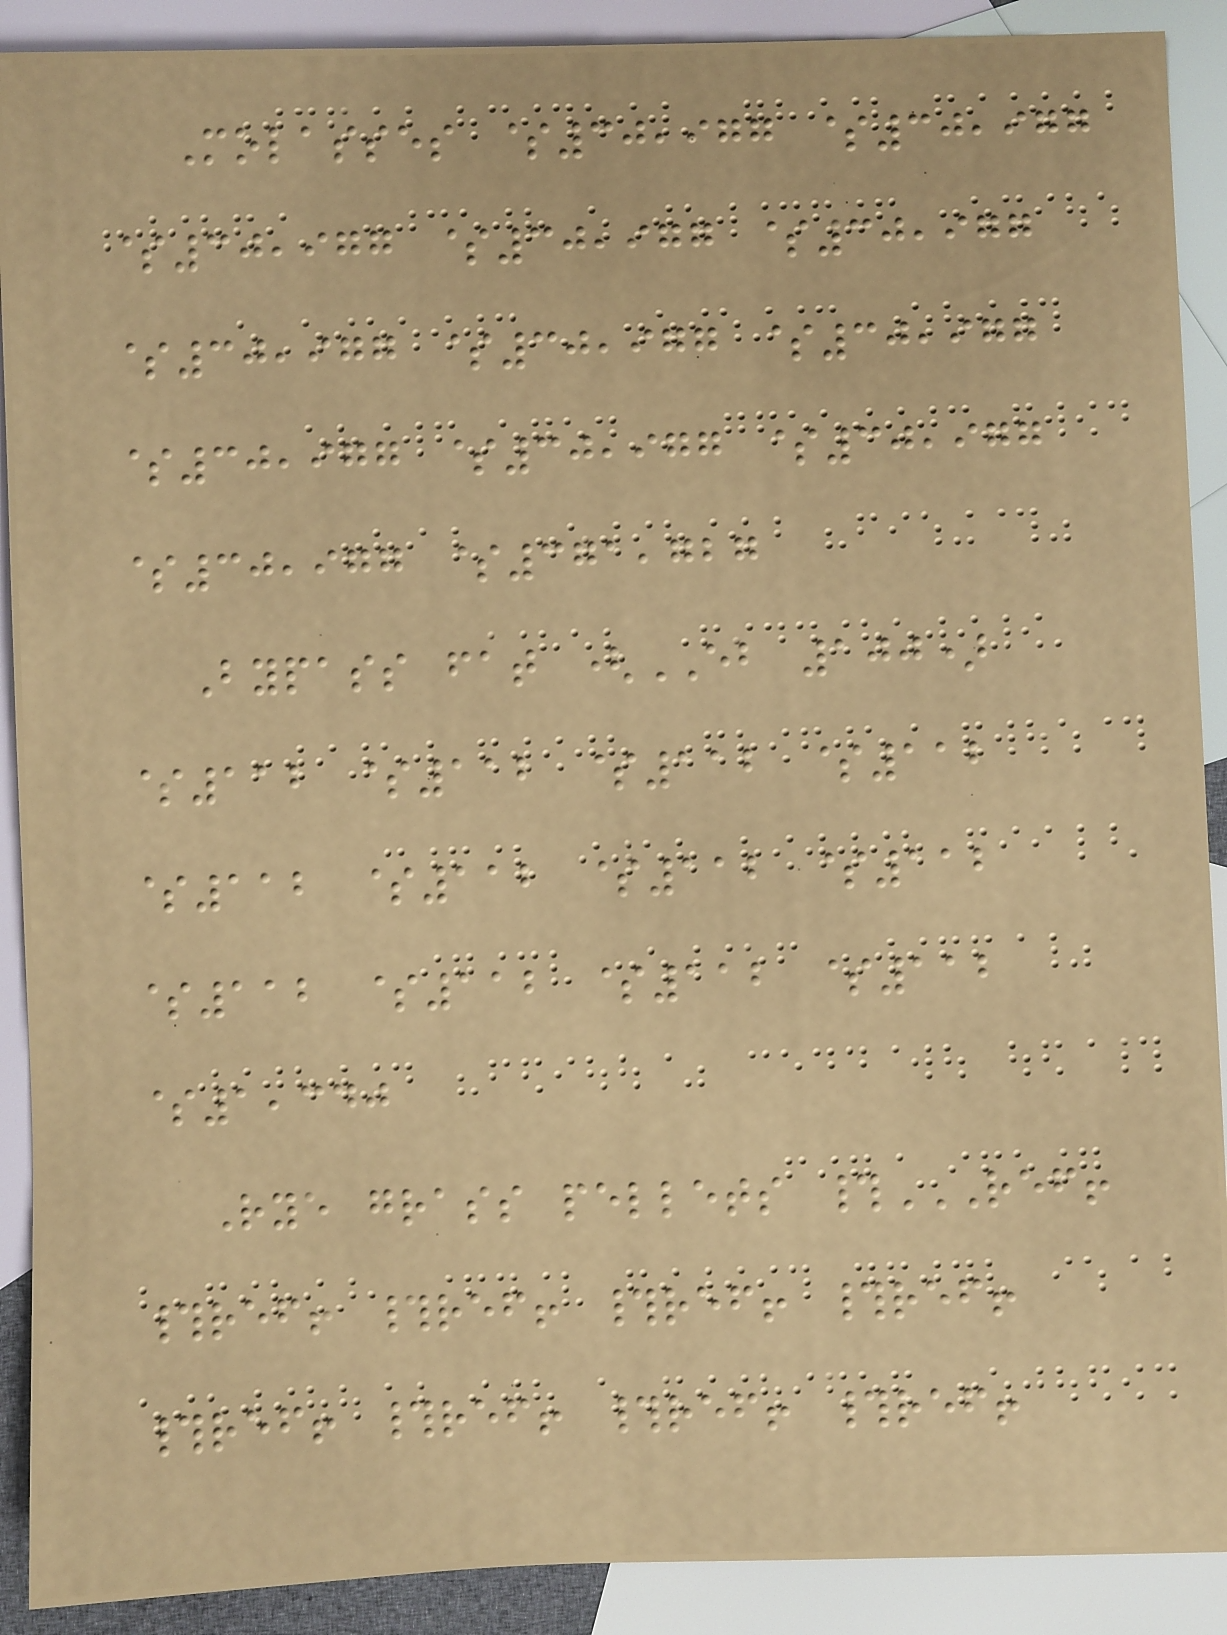Molasses $30,977 $30,977
$30,977 $30,977 $30,977
$30,977 $30,977 $30,977
$30,977 $30,977 $30,977
$30,977 $371,727
Bypass fat (EB 100)
$112 $112 $112 $112
$112 $112 $112 $112
$112 $112 $112 $112
$1,340
Rye grass pellets #REF!
#REF! #REF! #REF! #REF!
#REF! #REF! #REF! #REF!
